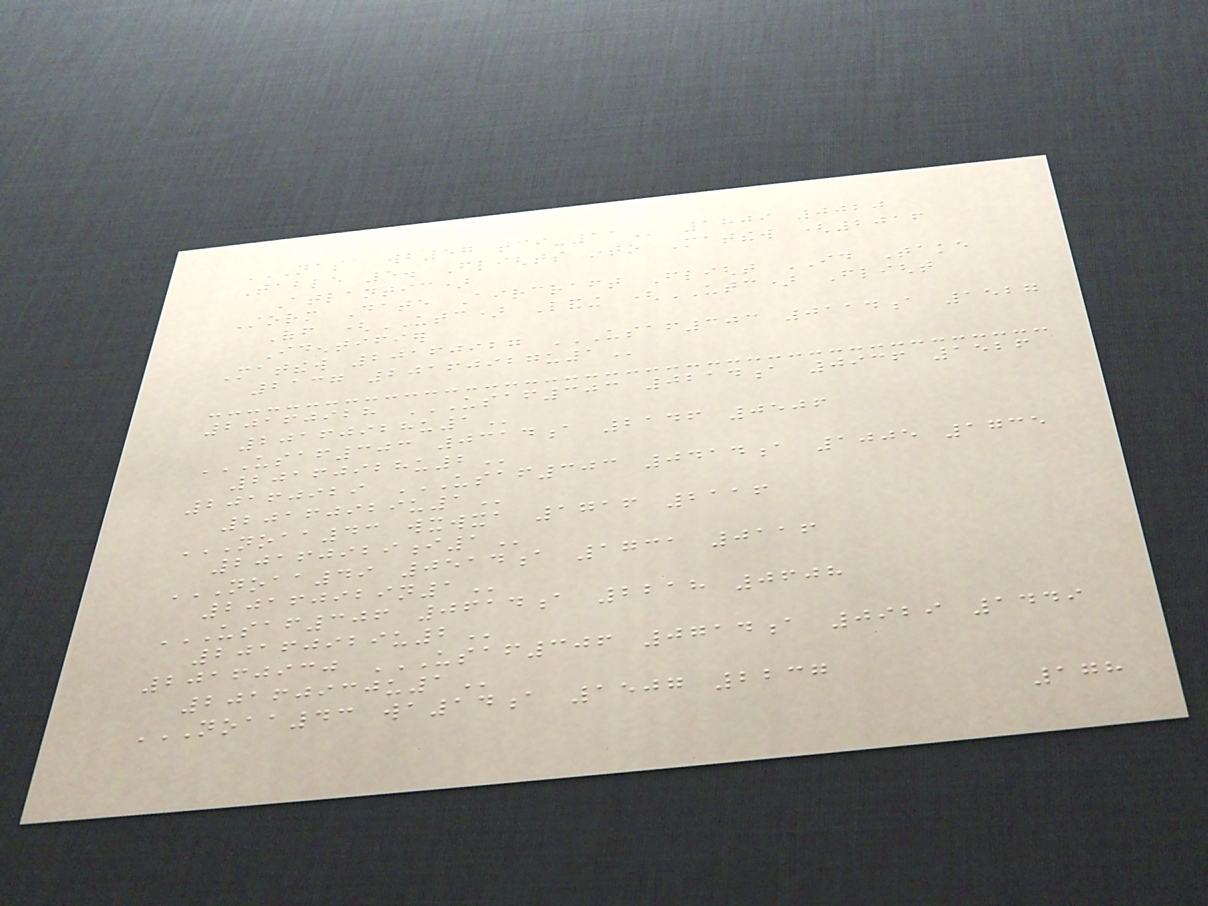NASA WB57 TCI-11 1809 0020
Table 5. Flights into Matthew (2016
Atlantic)
Storm Date Aircraft Flight ID Take
Off (UTC) Landing (UTC) Flight
Identifier
Matthew 20160927 USAF303 0114A 1527
2137 20160927U1
20160928 USAF303 0214A 0936 1526
20160928U1
USAF303 0314A 2146 0506
20160928U2
20160929 USAF303 0414A 1005 1735
20160929U1
NOAA43 WXWXA 1716 2116
20160929I1
NOAA49 0514A 1731 0116
20160929N1
USAF306 0614A 2218 0608
20160929U2
20160930 USAF306 0714A 0929 1449
20160930U1
NOAA43 WA14A 1507 2237
178
